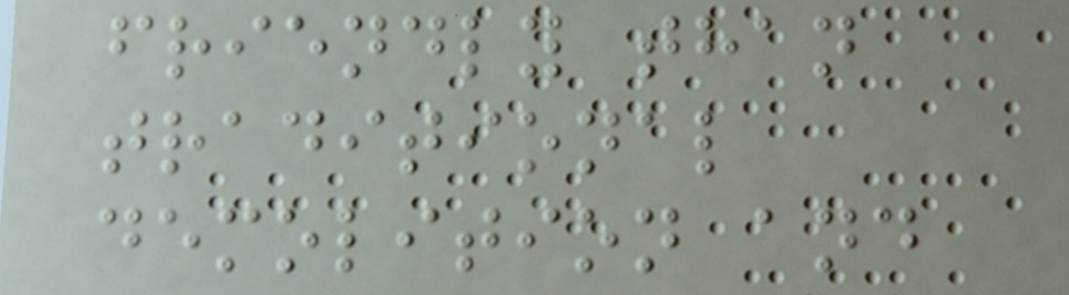friendly than
traditional
demolition and
